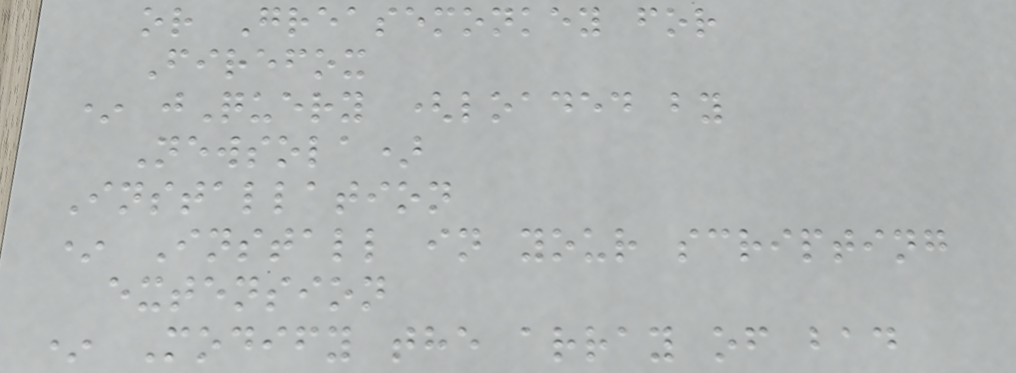or Greasemonkey for
Firefox
* jQuery (loaded by
Newsola)
Installation
* Install in your scripting
extension
* Modify the array of bad
